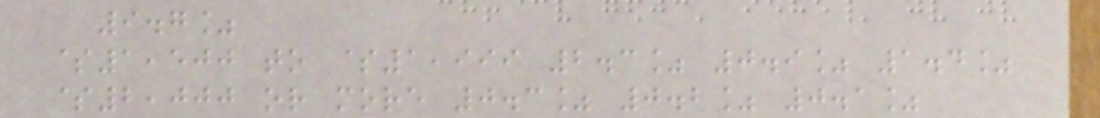9.7%
$1,500 to $1,999 2.3% 0.9% 1.4%
$2,000 or more 0.3% 0.2% 0.1%
